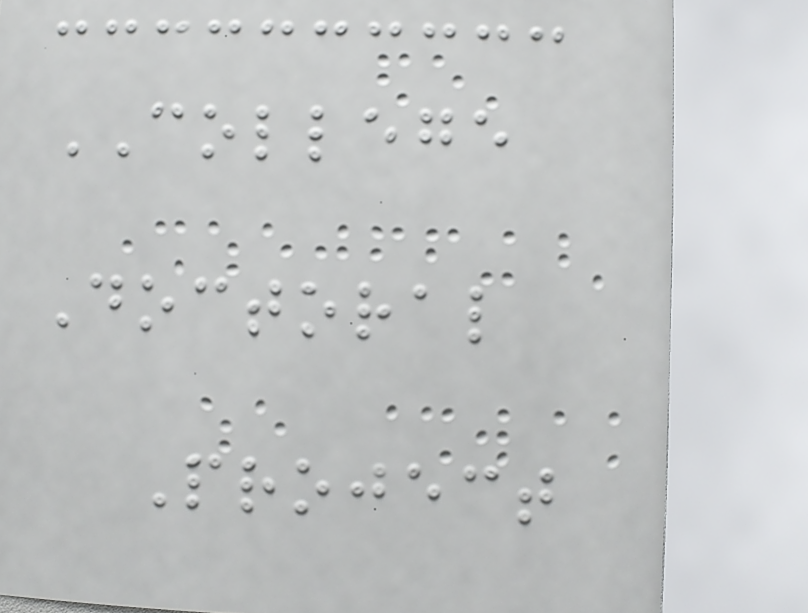COLLEGE
Doctoral
Project
